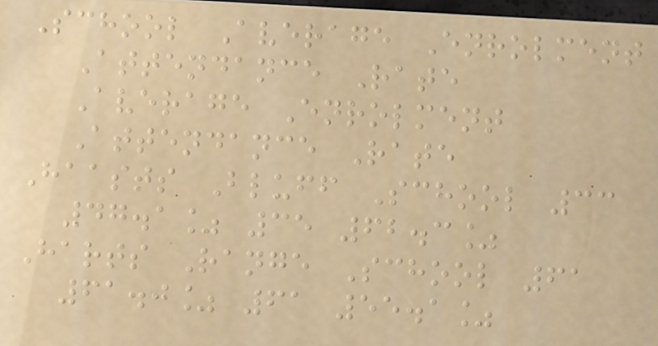School Average Enrolment
Attendance Rate
Average Enrolment
Attendance Rate
Haasts Bluff School 33
47.1% 35 62.3%
Harts Range School 61
61.0% 61 55.1%
